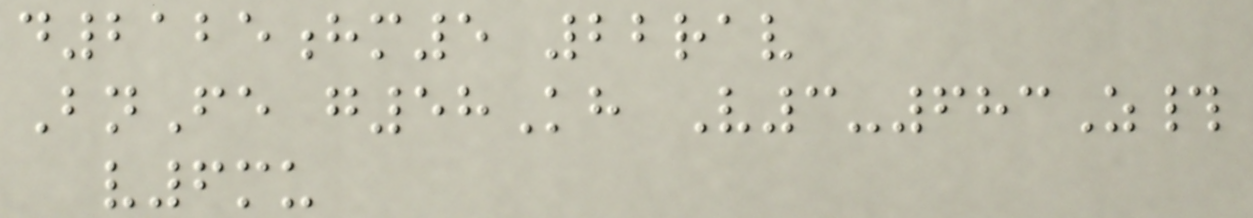d2125hm5 22rav
BnFe g58Kh V3-683Z#
v6mu
